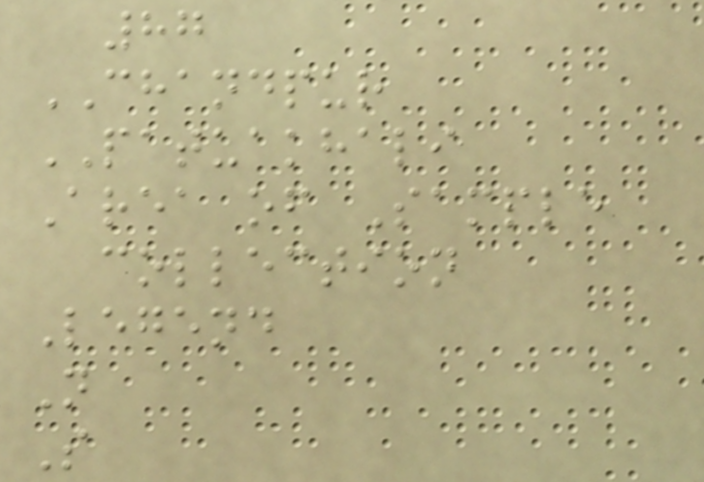87
CHANDPUR
PATUAKHALI
Area of Sample
collection
Legend
N
S
